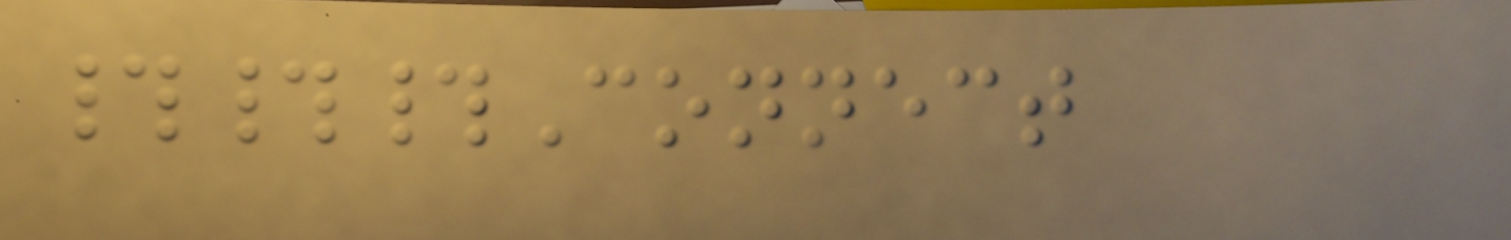###Connect
